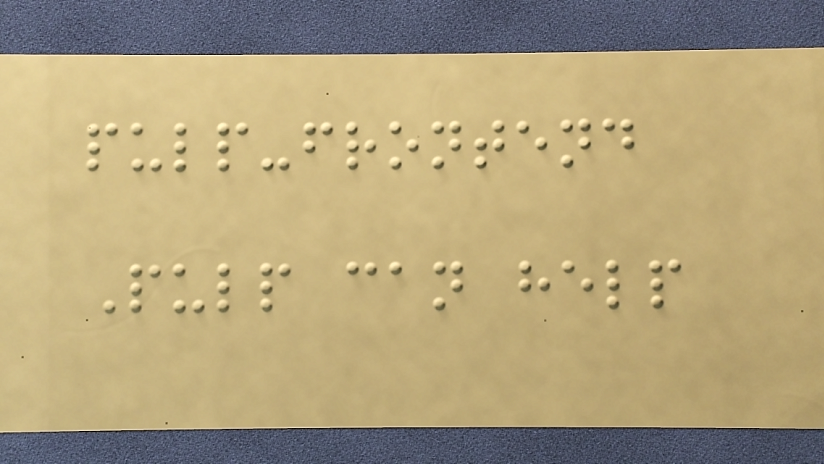pulp-frontend
Pulp can help
